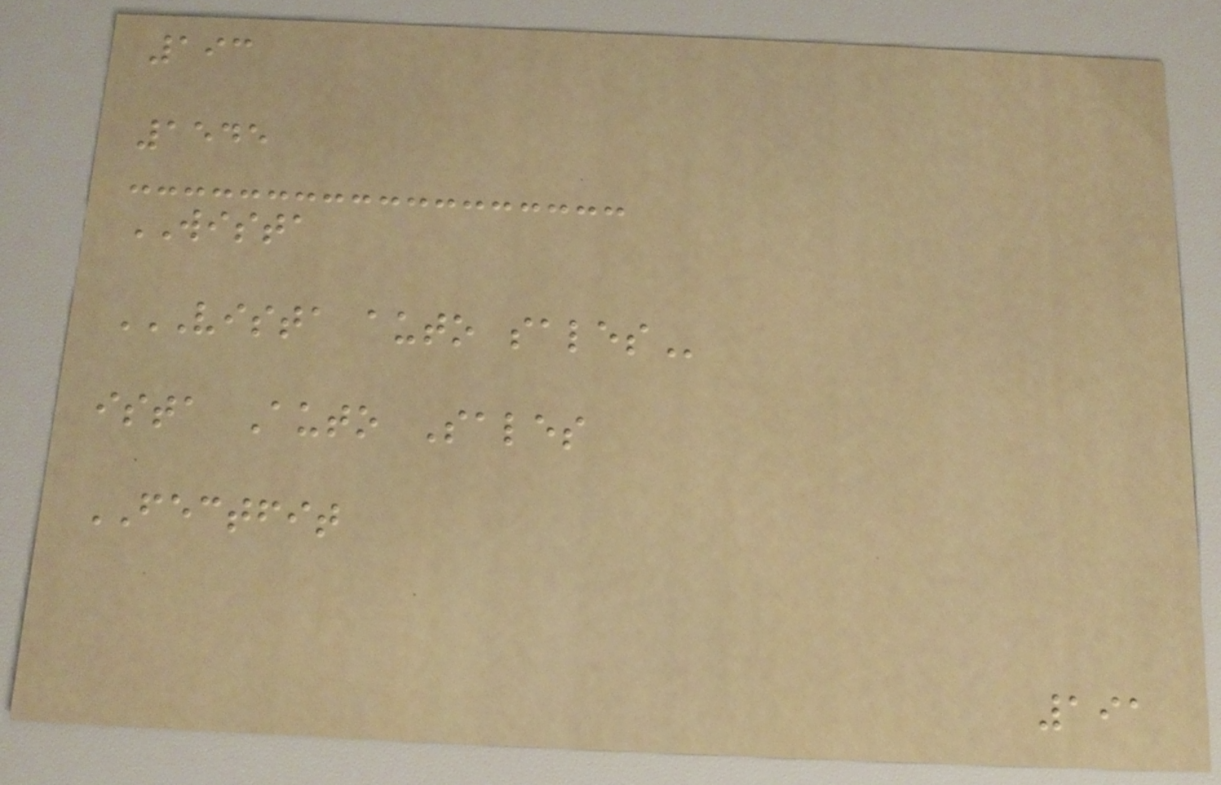193
1545
WISTA
VISTA AUTO SALES
ista Auto Sales
FECTFIT
191
